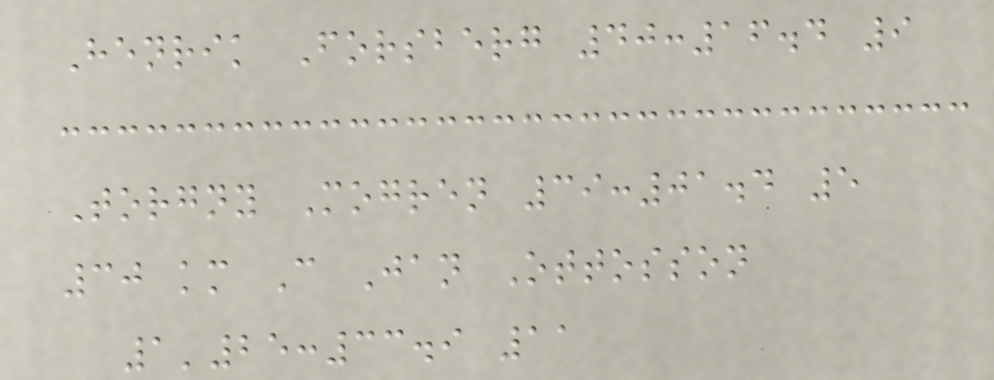Henrik Forsberg 40:16.4 9
Torgny Mogren 39:01.4 5
30 km C Jan Ottosson
1'25:33.9 11
